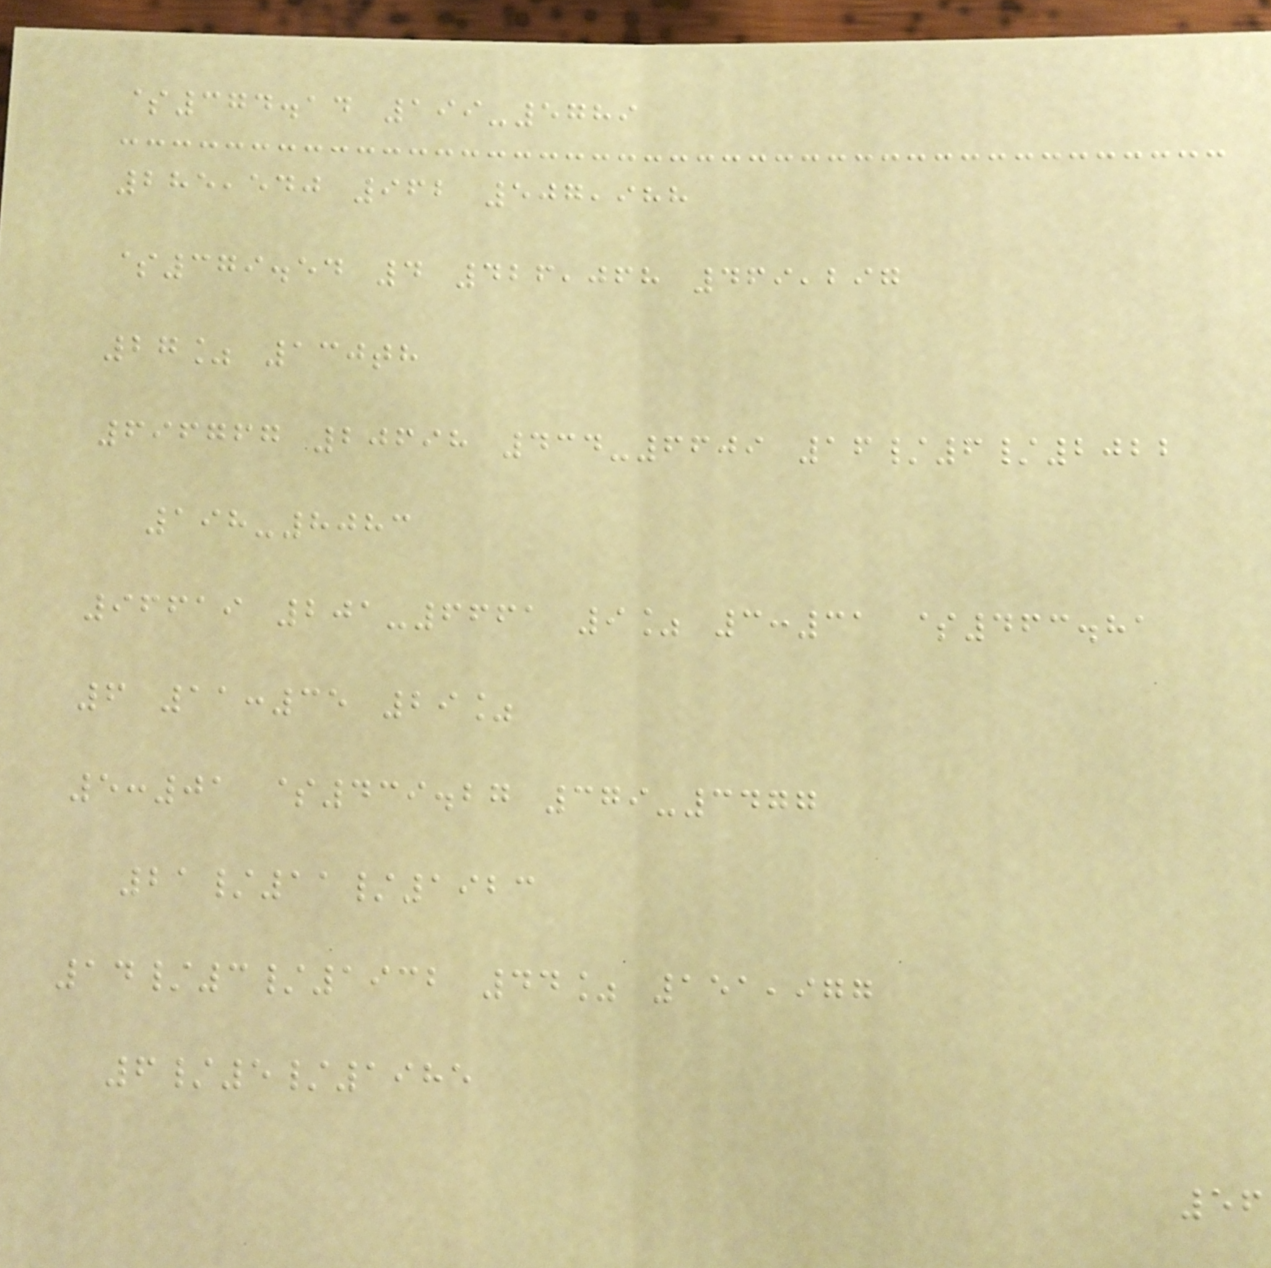$374.14 199-5789
285,540 962 507,988
$379.54 4 426,068 469,297
27% 130th
696767 20698 434-6609 16/6/2022
198-8083
96619 201-6661 9% 3:31 $463.81
6 11:35 29%
5:01 $439.27 379-3477
21/11/1923
14/3/1932 44% 151,977
6/5/1985
56
